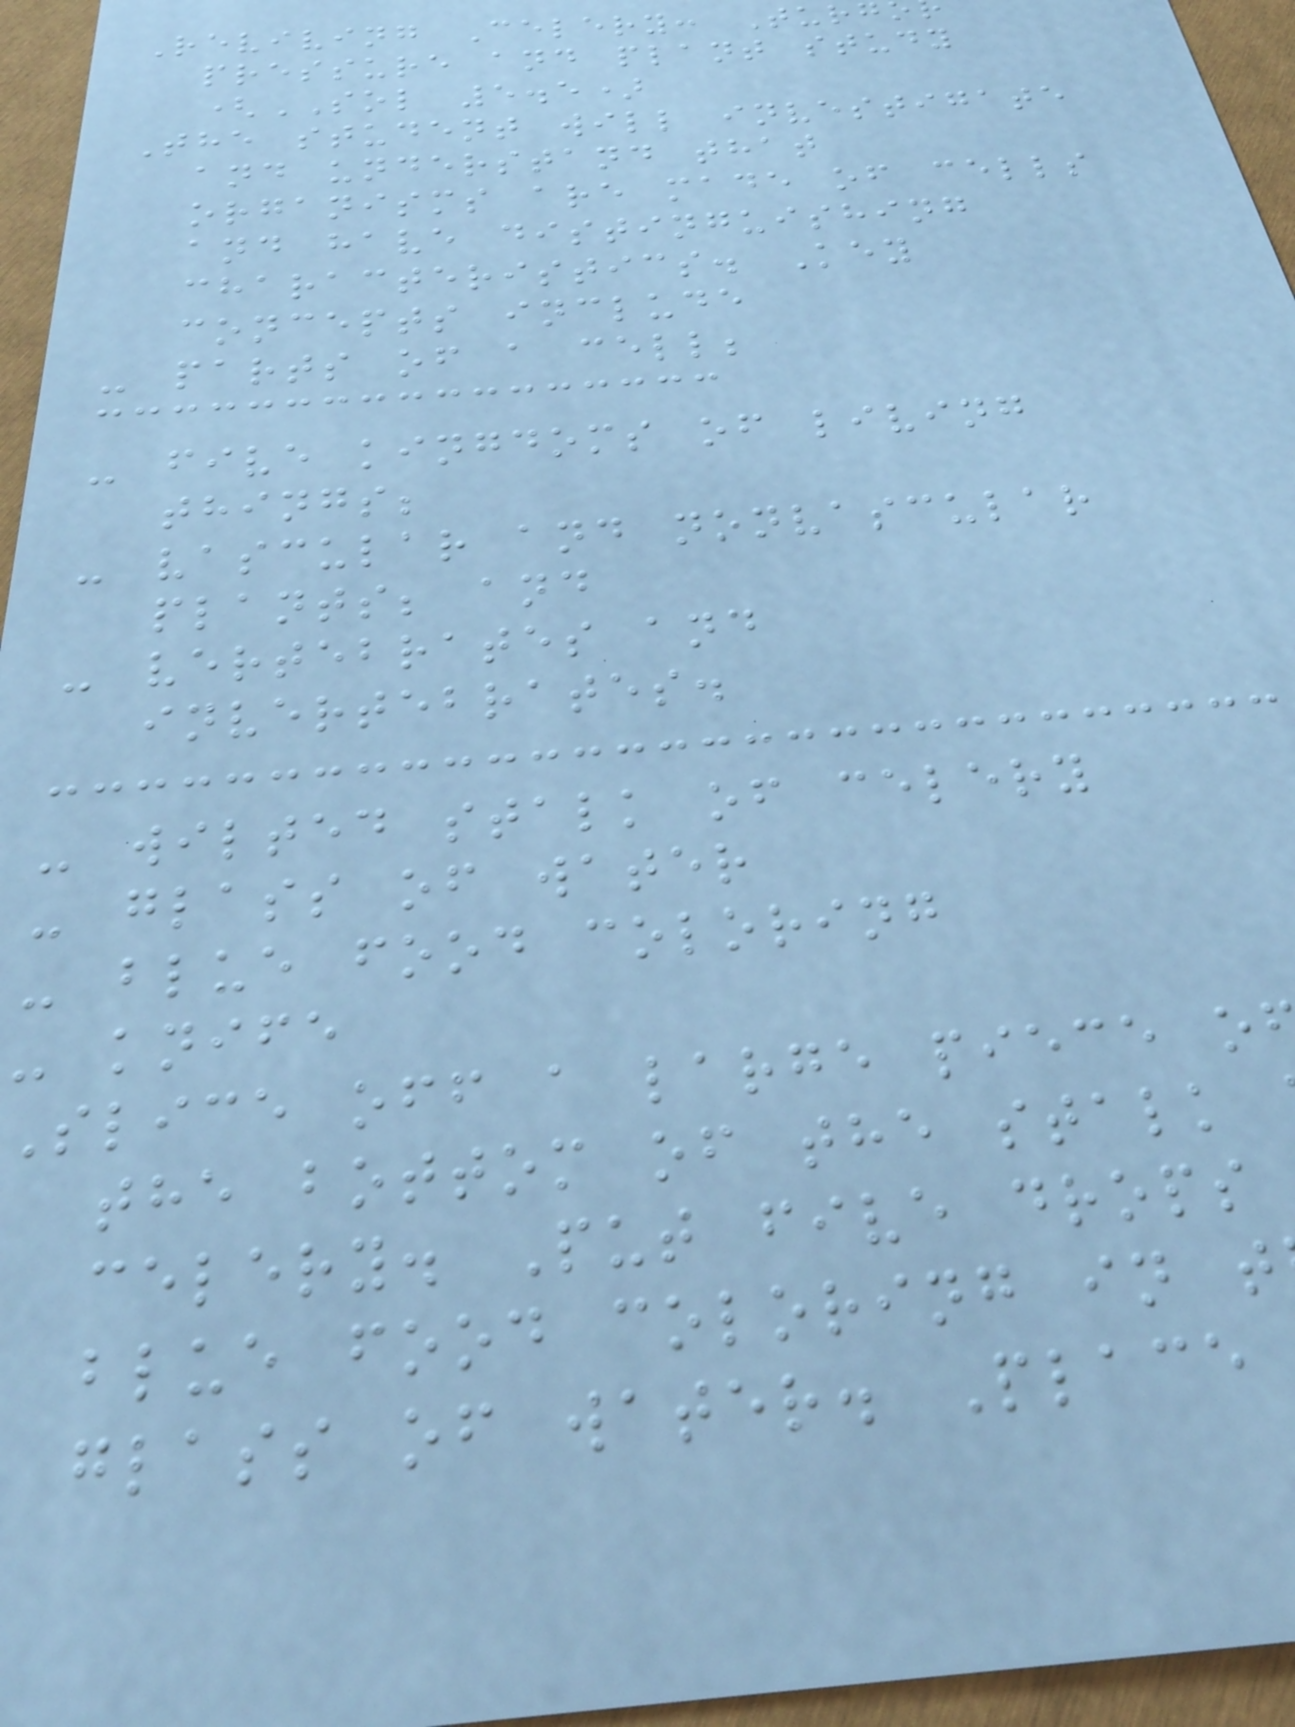Reviving Celery: Tur
pressure and plant study
(SOL 5.5)
The student will investigate
and understand that
organisms are made of cells
and have distinguishing
characteristics. Key
concepts include
- parts of a cell;
- five kingdoms of living
things;
- vascular and nonvascular
plants; and
- vertebrates and
invertebrates.
- wilted stalk of celery
- glass of water
- blue food coloring
- knife
Slice off a large piece o
the bottom of the stalk
celery. Put five drops
blue food coloring in t
glass of water. Place
